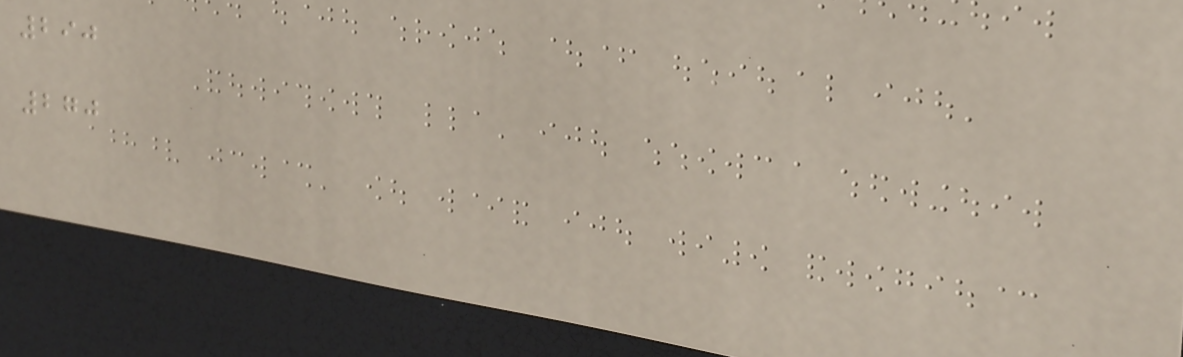290
270
